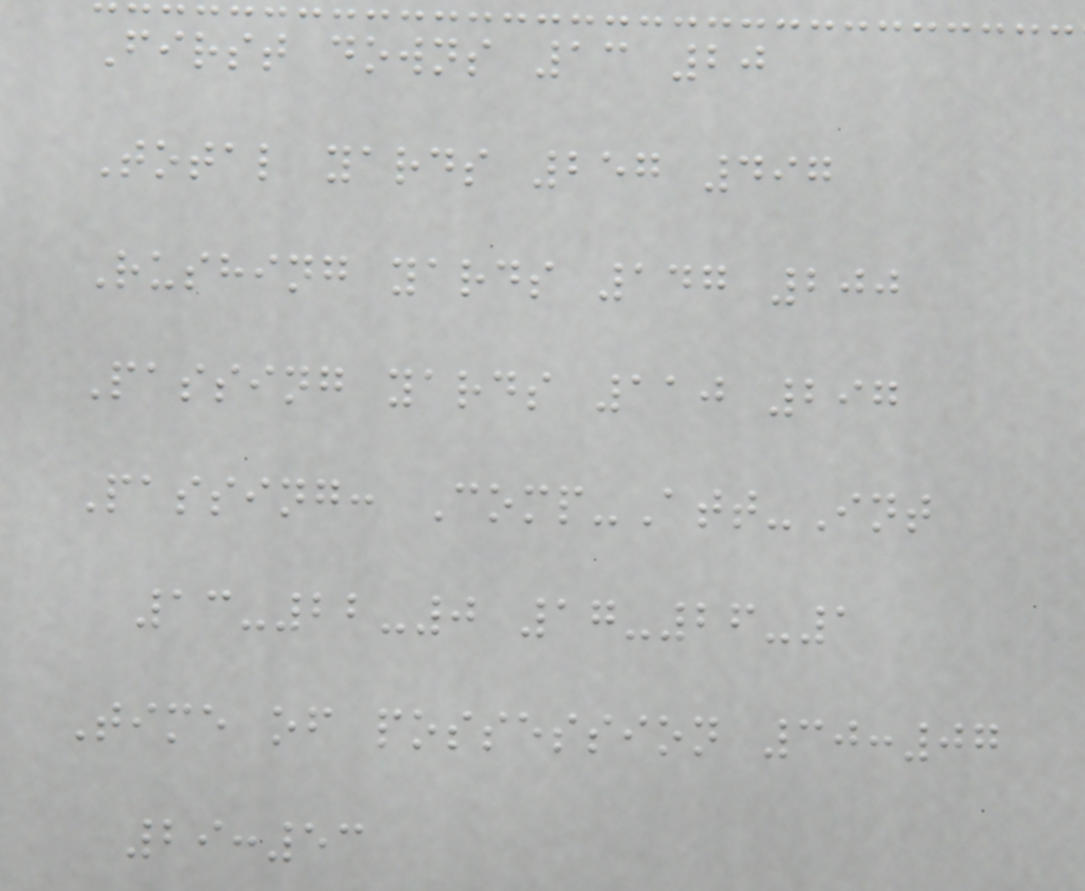First downs 13 20
Total yards 257 497
Rushing yards 147 200
Passing yards 110 297
Passing: Comp-Att-Int
13-22-0 17-26-1
Time of possession 30:07
29:53
